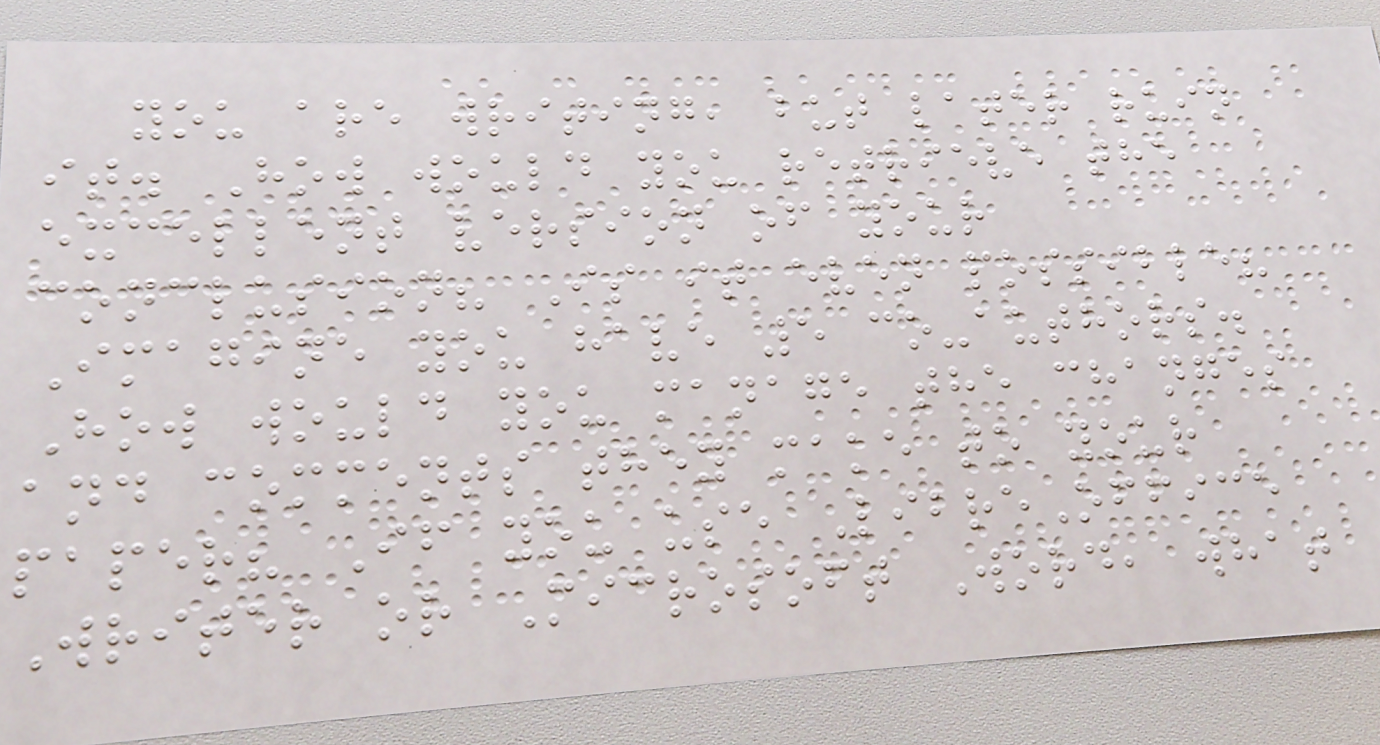you are writing, but later ruin
it. How would you retrieve the
excellent version of your
conclusion? Is it even possible?
Imagine you have 5 co-authors.
How would you manage the changes
and comments they make to your
paper? If you use LibreOffice
Writer or Microsoft Word, what
